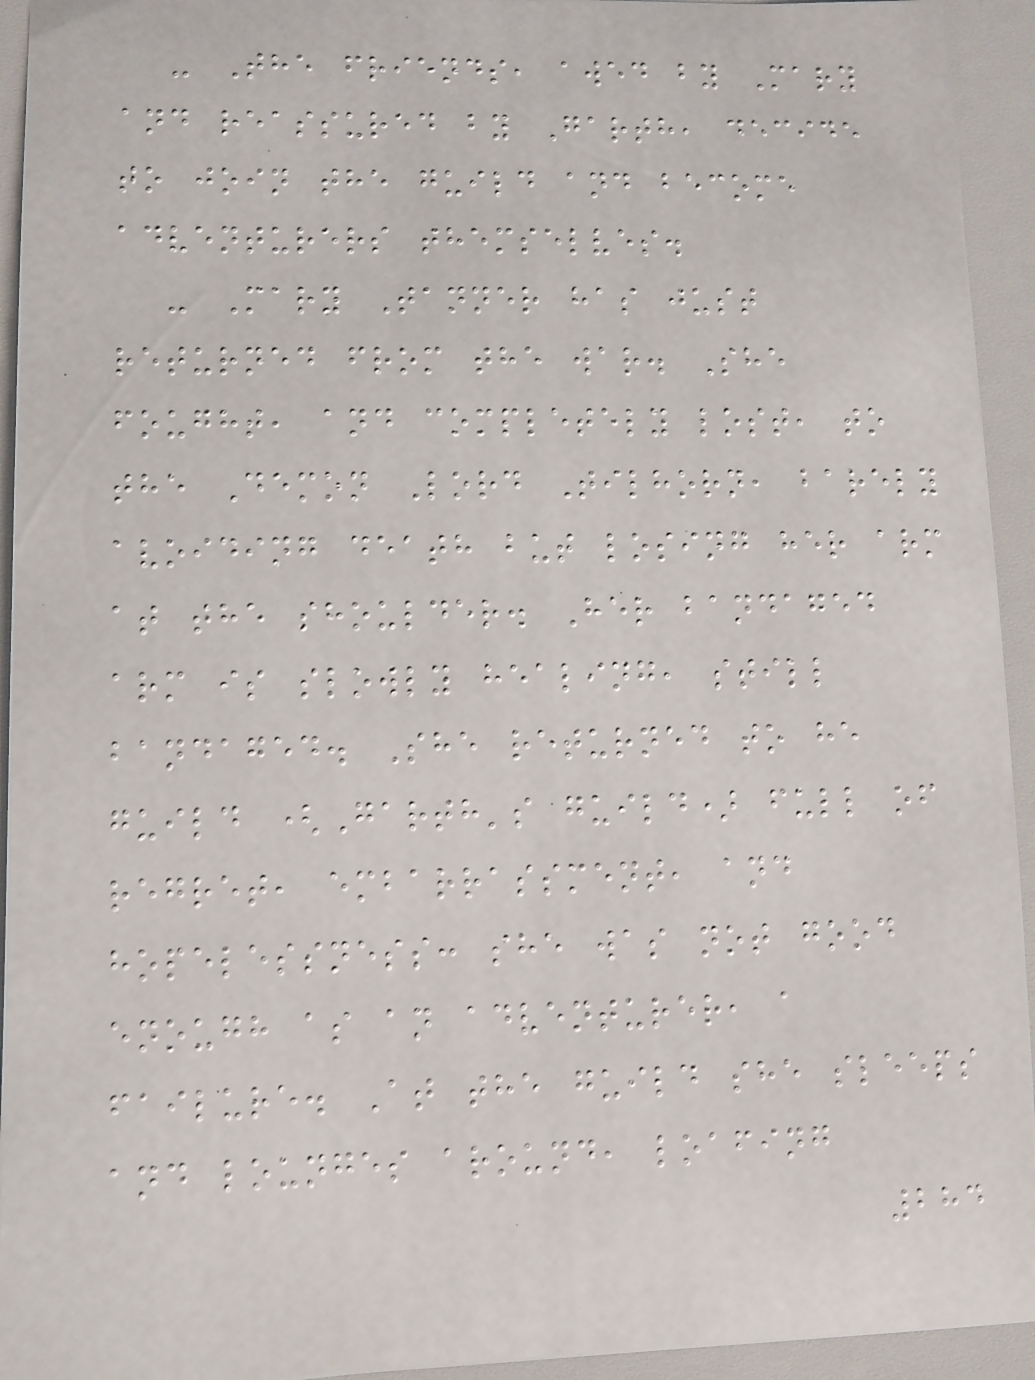- The friends, awed by Mary
and reassured by Garth, decide
to join the guild and become
adventurers themselves.
- Mary Tanner has just
returned from the war. She
fought, and completely lost, to
the Demon Lord Tilhorn, barely
avoiding death but losing her arm
at the shoulder. Her bandaged
arm is slowly healing, still
bandaged. She returned to he
guild (Garth's guild) full of
regret, embarrassment, and
hopelessness: she was not good
enough as an adventurer, a
failure. At the guild she sleeps
and lounges around, loafing
284
